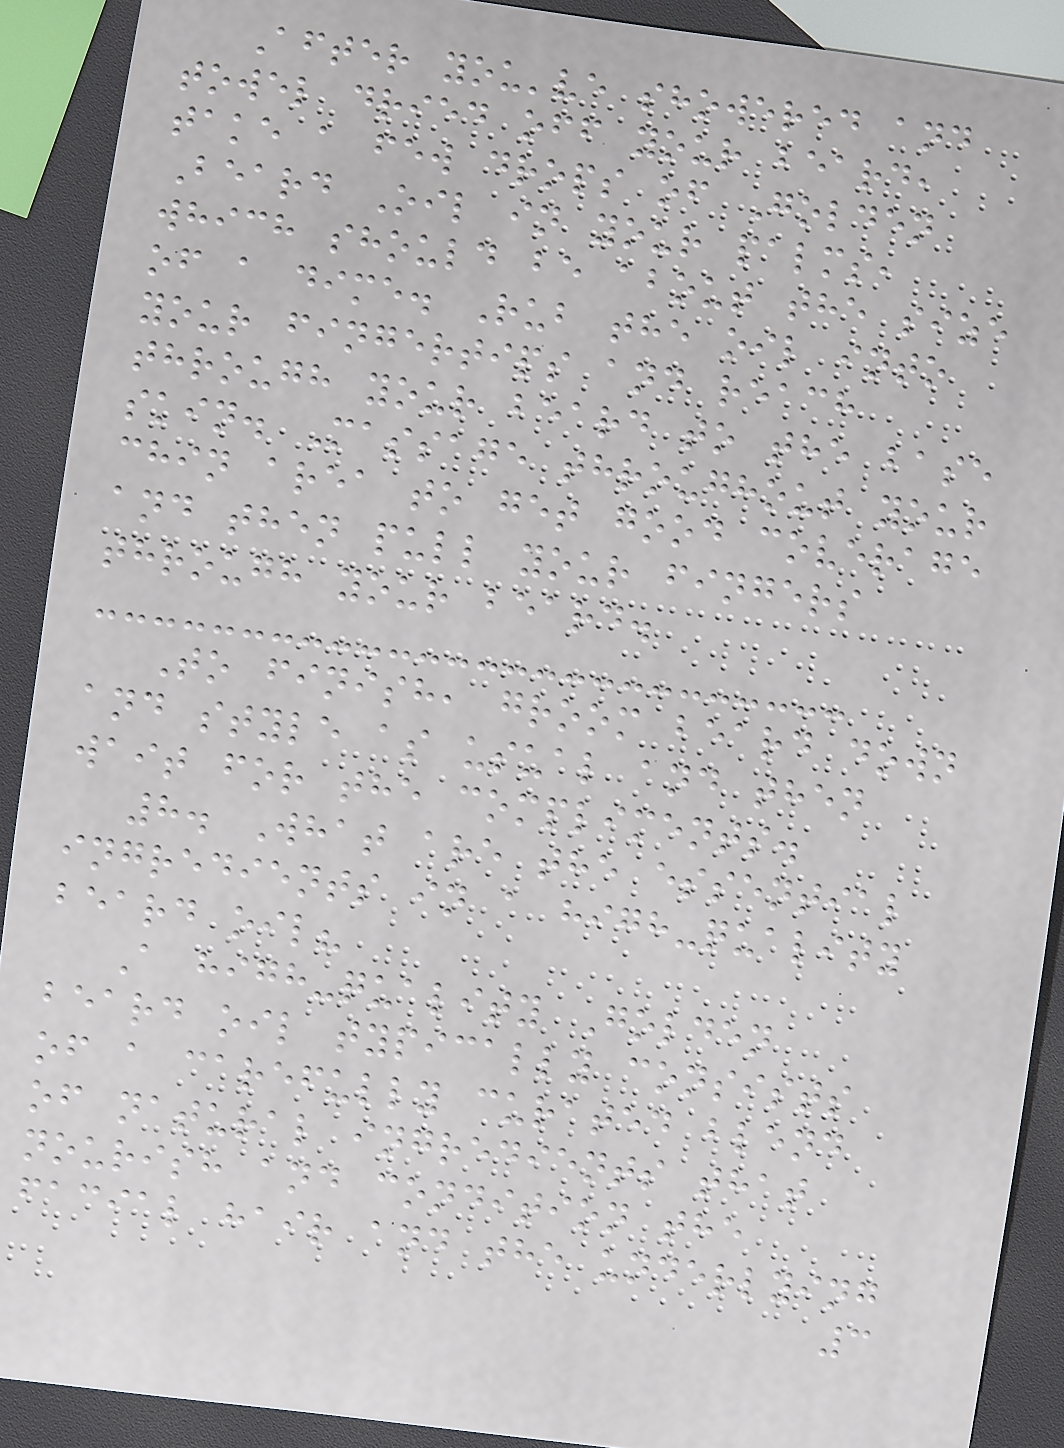After you've showered and
towel dried off your beard,
take a few drops of Golden
Beard Oil in your palms,
which should be about the size
of a dime. Rub the oil into
your fingertips and reach
through your beard to the base
skin. Massage throughout your
chin area to get good coverage
and then pull your fingers
through your beard.
To finish, groom beard down
and style as usual and then
wait for the compliments.
8. What are the essential
ingredients in a high-quality
beard oil?
A high-quality Golden
beard oil typically consists
of a carefully curated blend
of natural ingredients that
nourish and condition the
facial hair and the underlying
3
